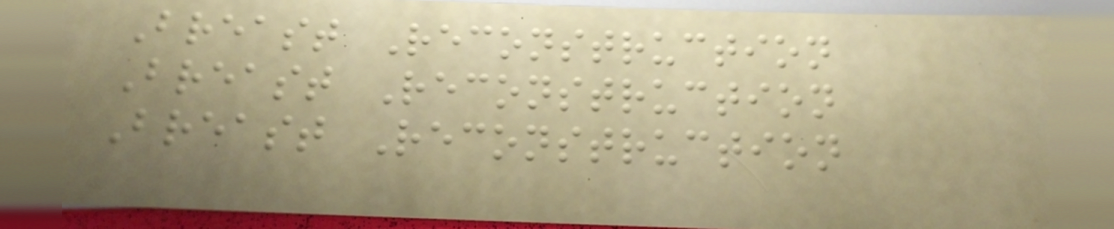Breast Reconstruction
Breast Reconstruction
Breast Reconstruction
